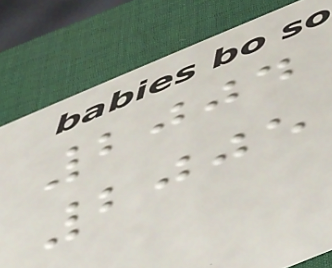2004
2005
